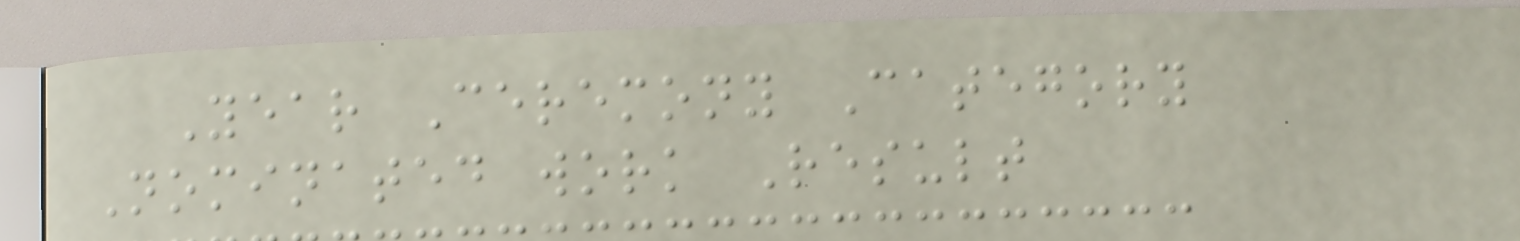Year Ceremony Category
Nominated work Result
